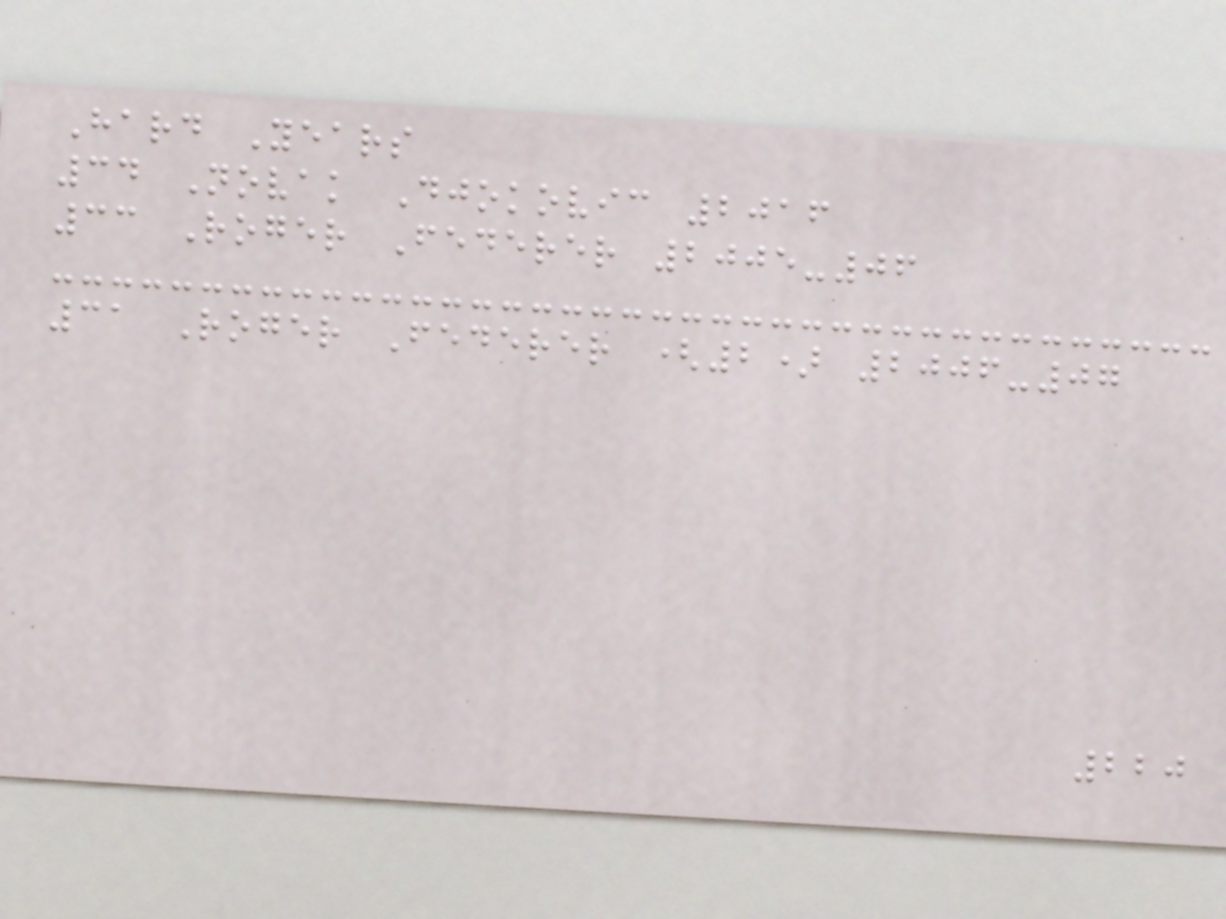Hard Years
34 Novak Djokovic 2016
33 Roger Federer 2005-06
31 Roger Federer (2) 2006-07
220
